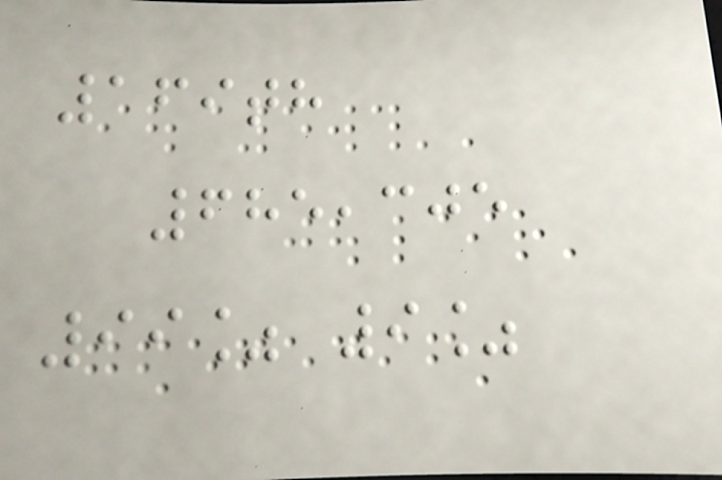169th
685,305
99% 9%
